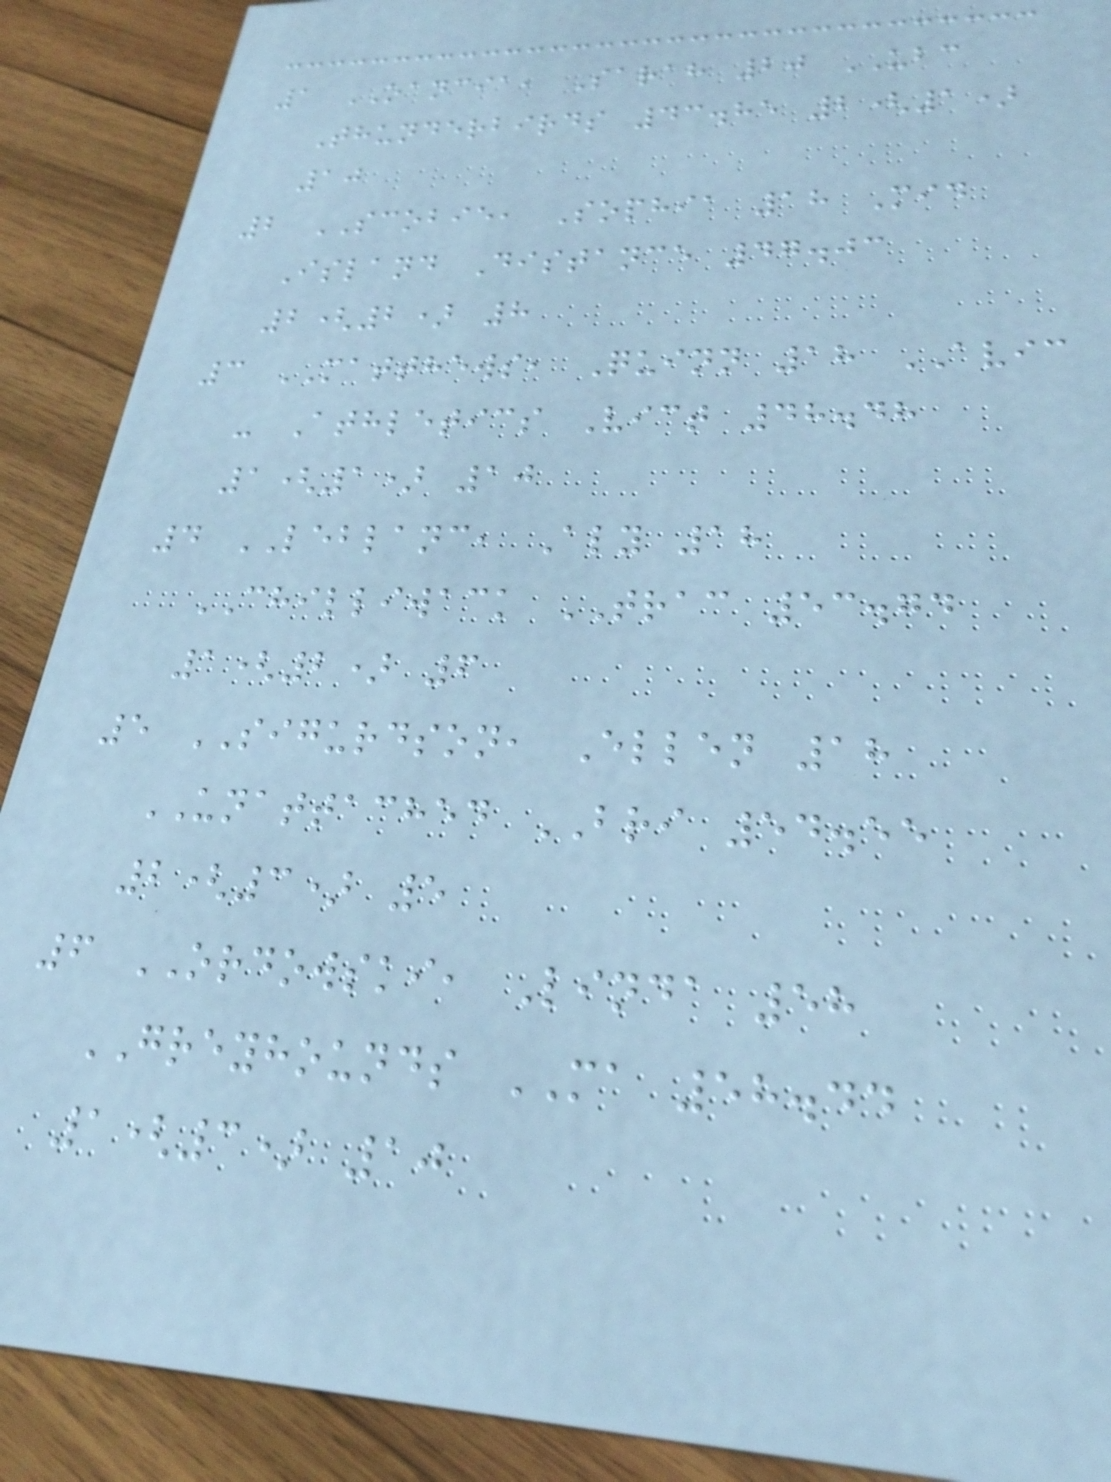1 OANCIA, Sarah 20 UBC
Thunderbirds 43.85 2(1)
10
2 SCOBIE, Sophia 18 Mid
Island Distance 47.03
2(2) 8
3 MATTHEWS, Quinn 18 AVIC
- Athletics Vict 48.48
1(1) 10
4 LEBLANC, Aly 18
CHILLIWACK TRAC 53.74
1(2) 6
5 SIGURDSON, Ellen 18
UNATTACHED BRI 54.55
2(3) 5
6 ORDOWSKI, Linda 58
GREYHOUNDS MA 58.44
1(3) 10
